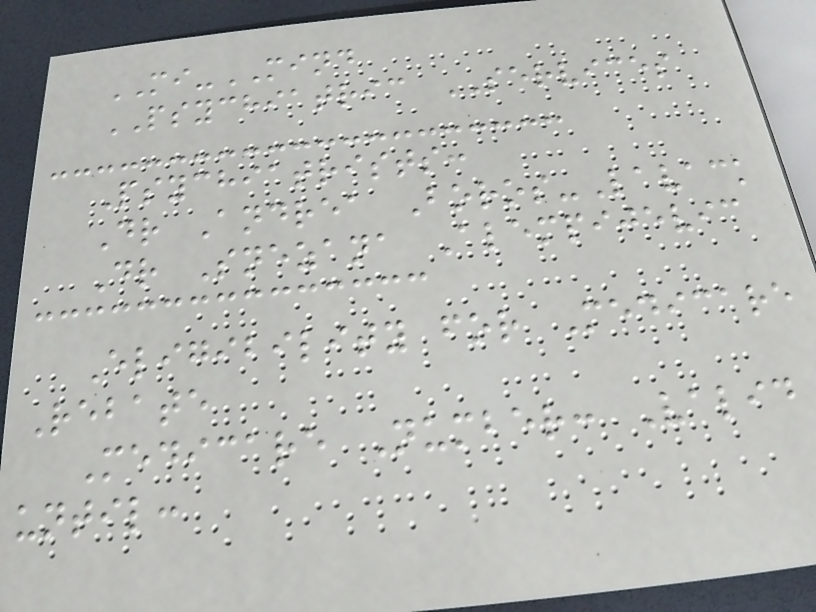MI-MIND
PSYCHIATRIC SERVICES
Psychiatrists:
Dr Andrea Boros-Lavack
Dr Snezana Alempijevic
Eligibility for Medicare
Rebate
Medicare Number: Valid
until:
